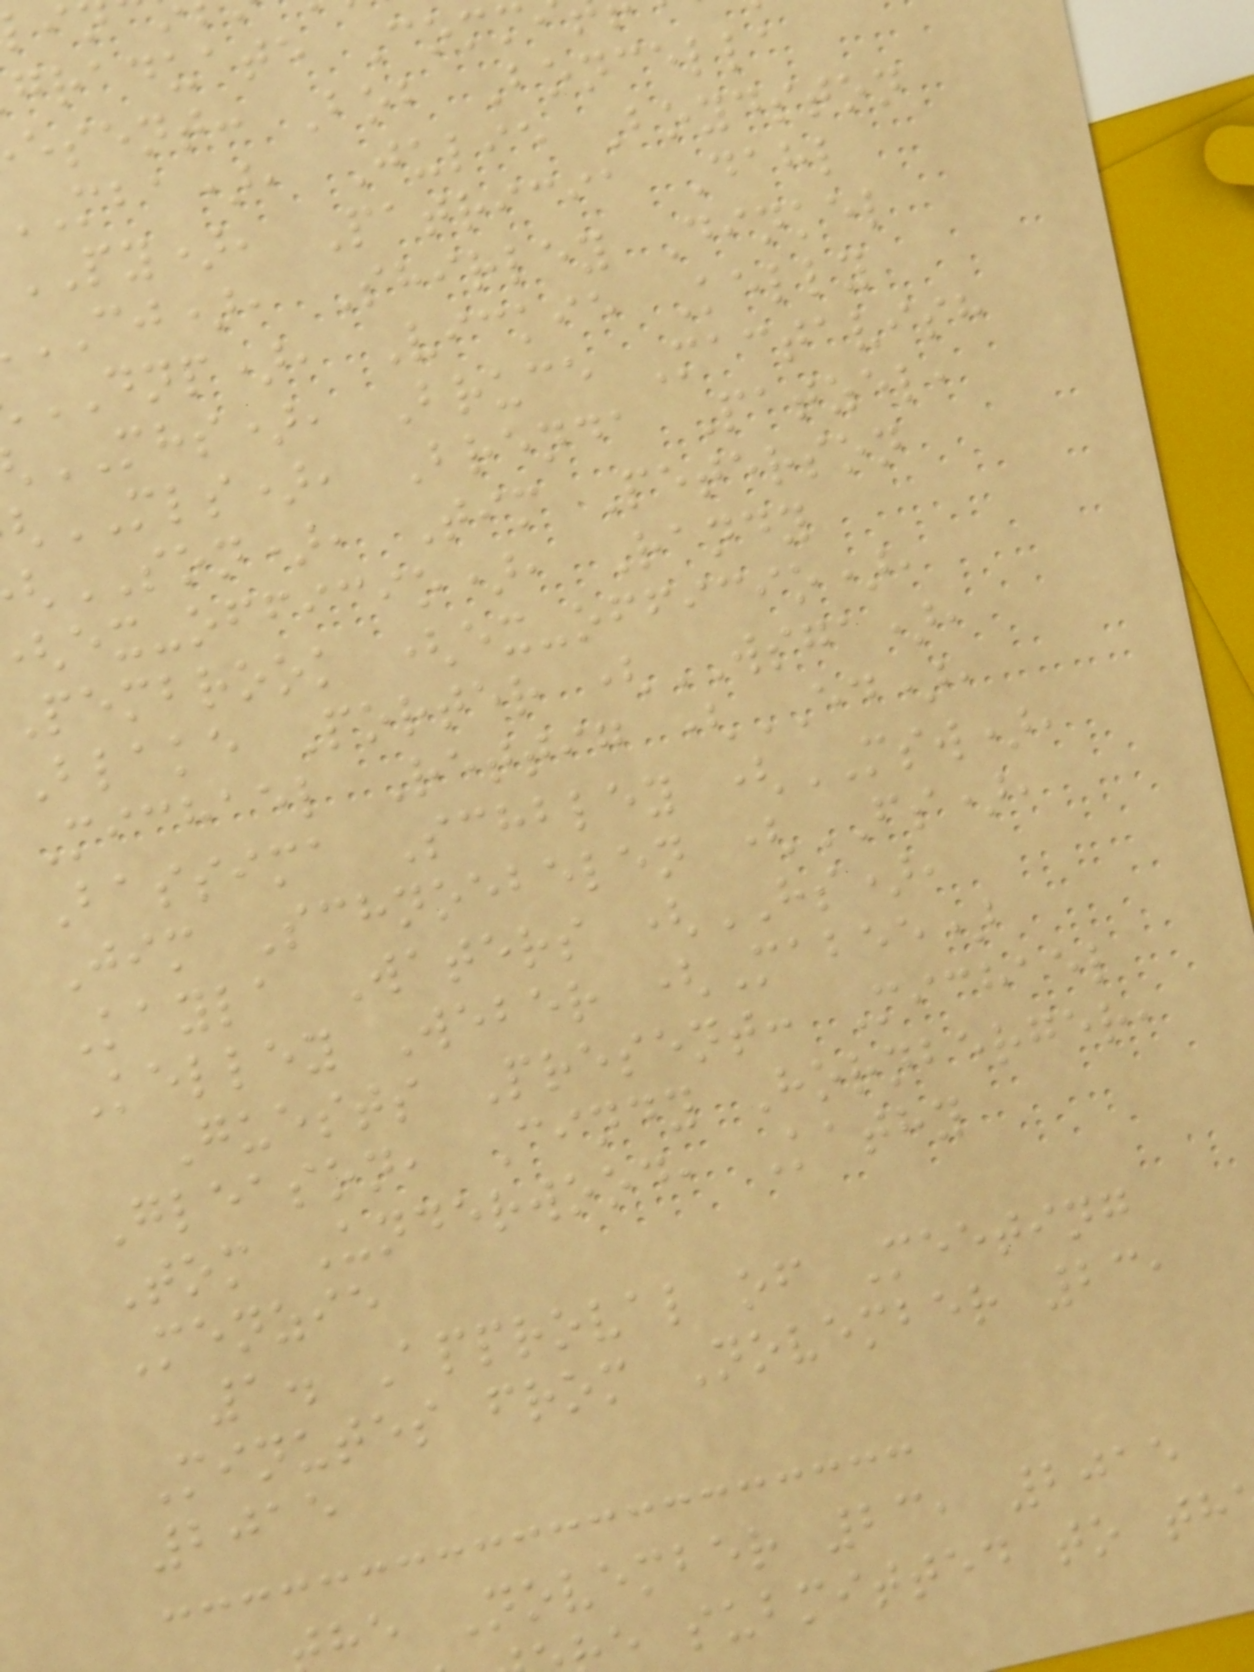graduate Comm
esent: Bob Boncella
mba), Julie Boydston
PY), Patricia Dahl
CJ), Shirley Dinkel
DNP), Vickie Kelly
MHS), Bruce Mactavish
MLS), Brenda Patzel,
SON), Tim Peterson
ex-officio), Randy
Pembrook (ex-officio),
Blake Porter (WSGA),
Michael Rettig (ED),
Bassima Schbley (MSW),
Jim Schnoebelen (FS),
Kayla Waters (HS),
Kelley Weber (Mabee)
Guests Present: Michael
Gleason, Cindy Hornberger,
Tom Underwood, Kathy
Menzie
1. Approval of Meeting
Minutes from November 23,
2015
he November 23, 2015
e submitted to th
